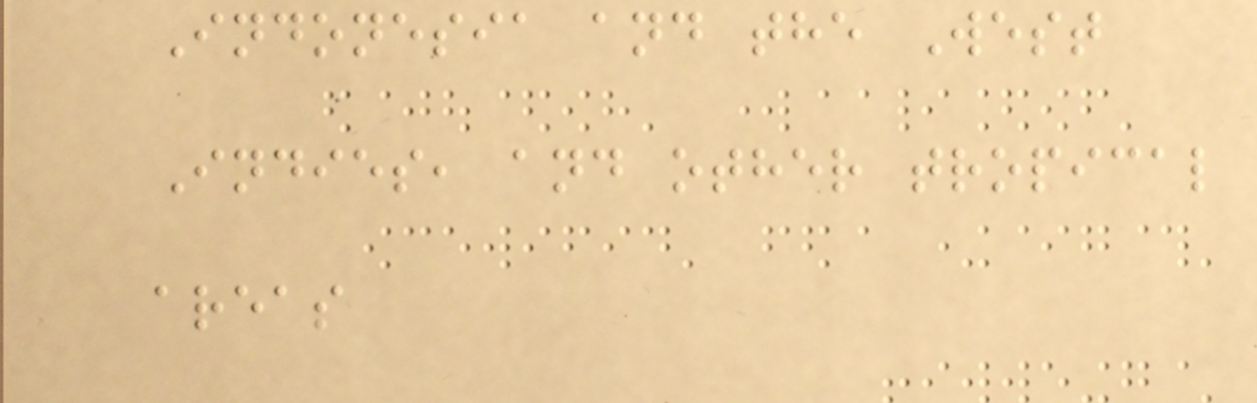Indonesia and the West
Indies, and other tropical
areas
